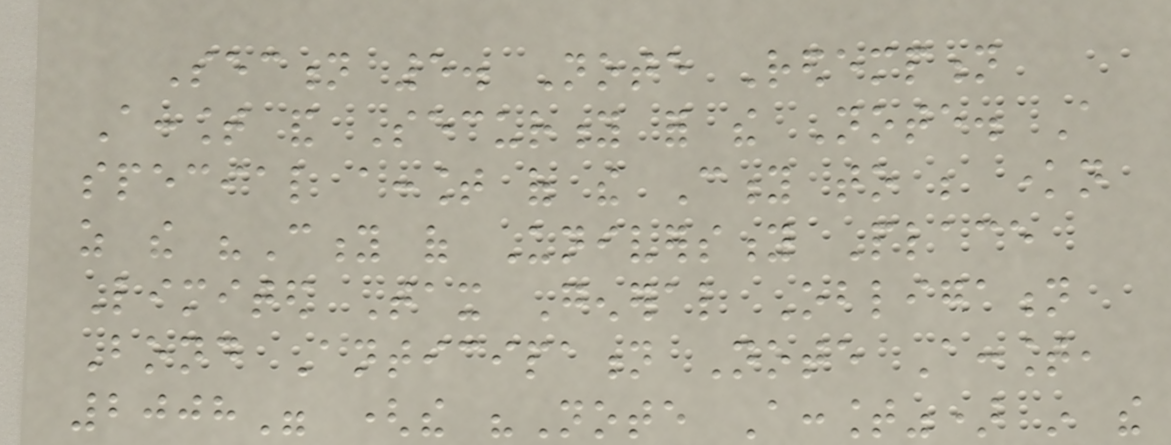Section 5. Note Redemption
Account and Security for the Note. A
special account of the City to be known
as the "City of University Place
Limited Tax General Obligation
Bond Anticipation Note Account,
2008" (the "Note Account") in the
